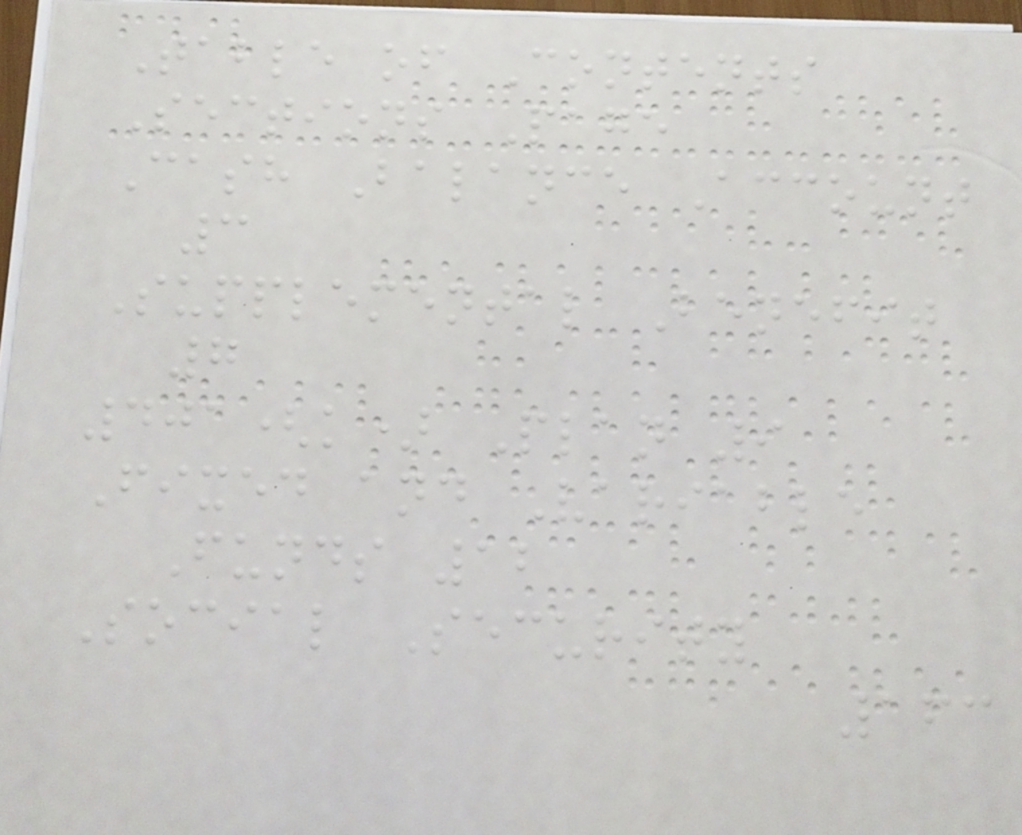Table of Contents
Sections Page
Cash Balance Account
3
Supplemental Benefit
7
401(k) Plan 9
Fixed and Variable
Funds 12
Social Security
163
